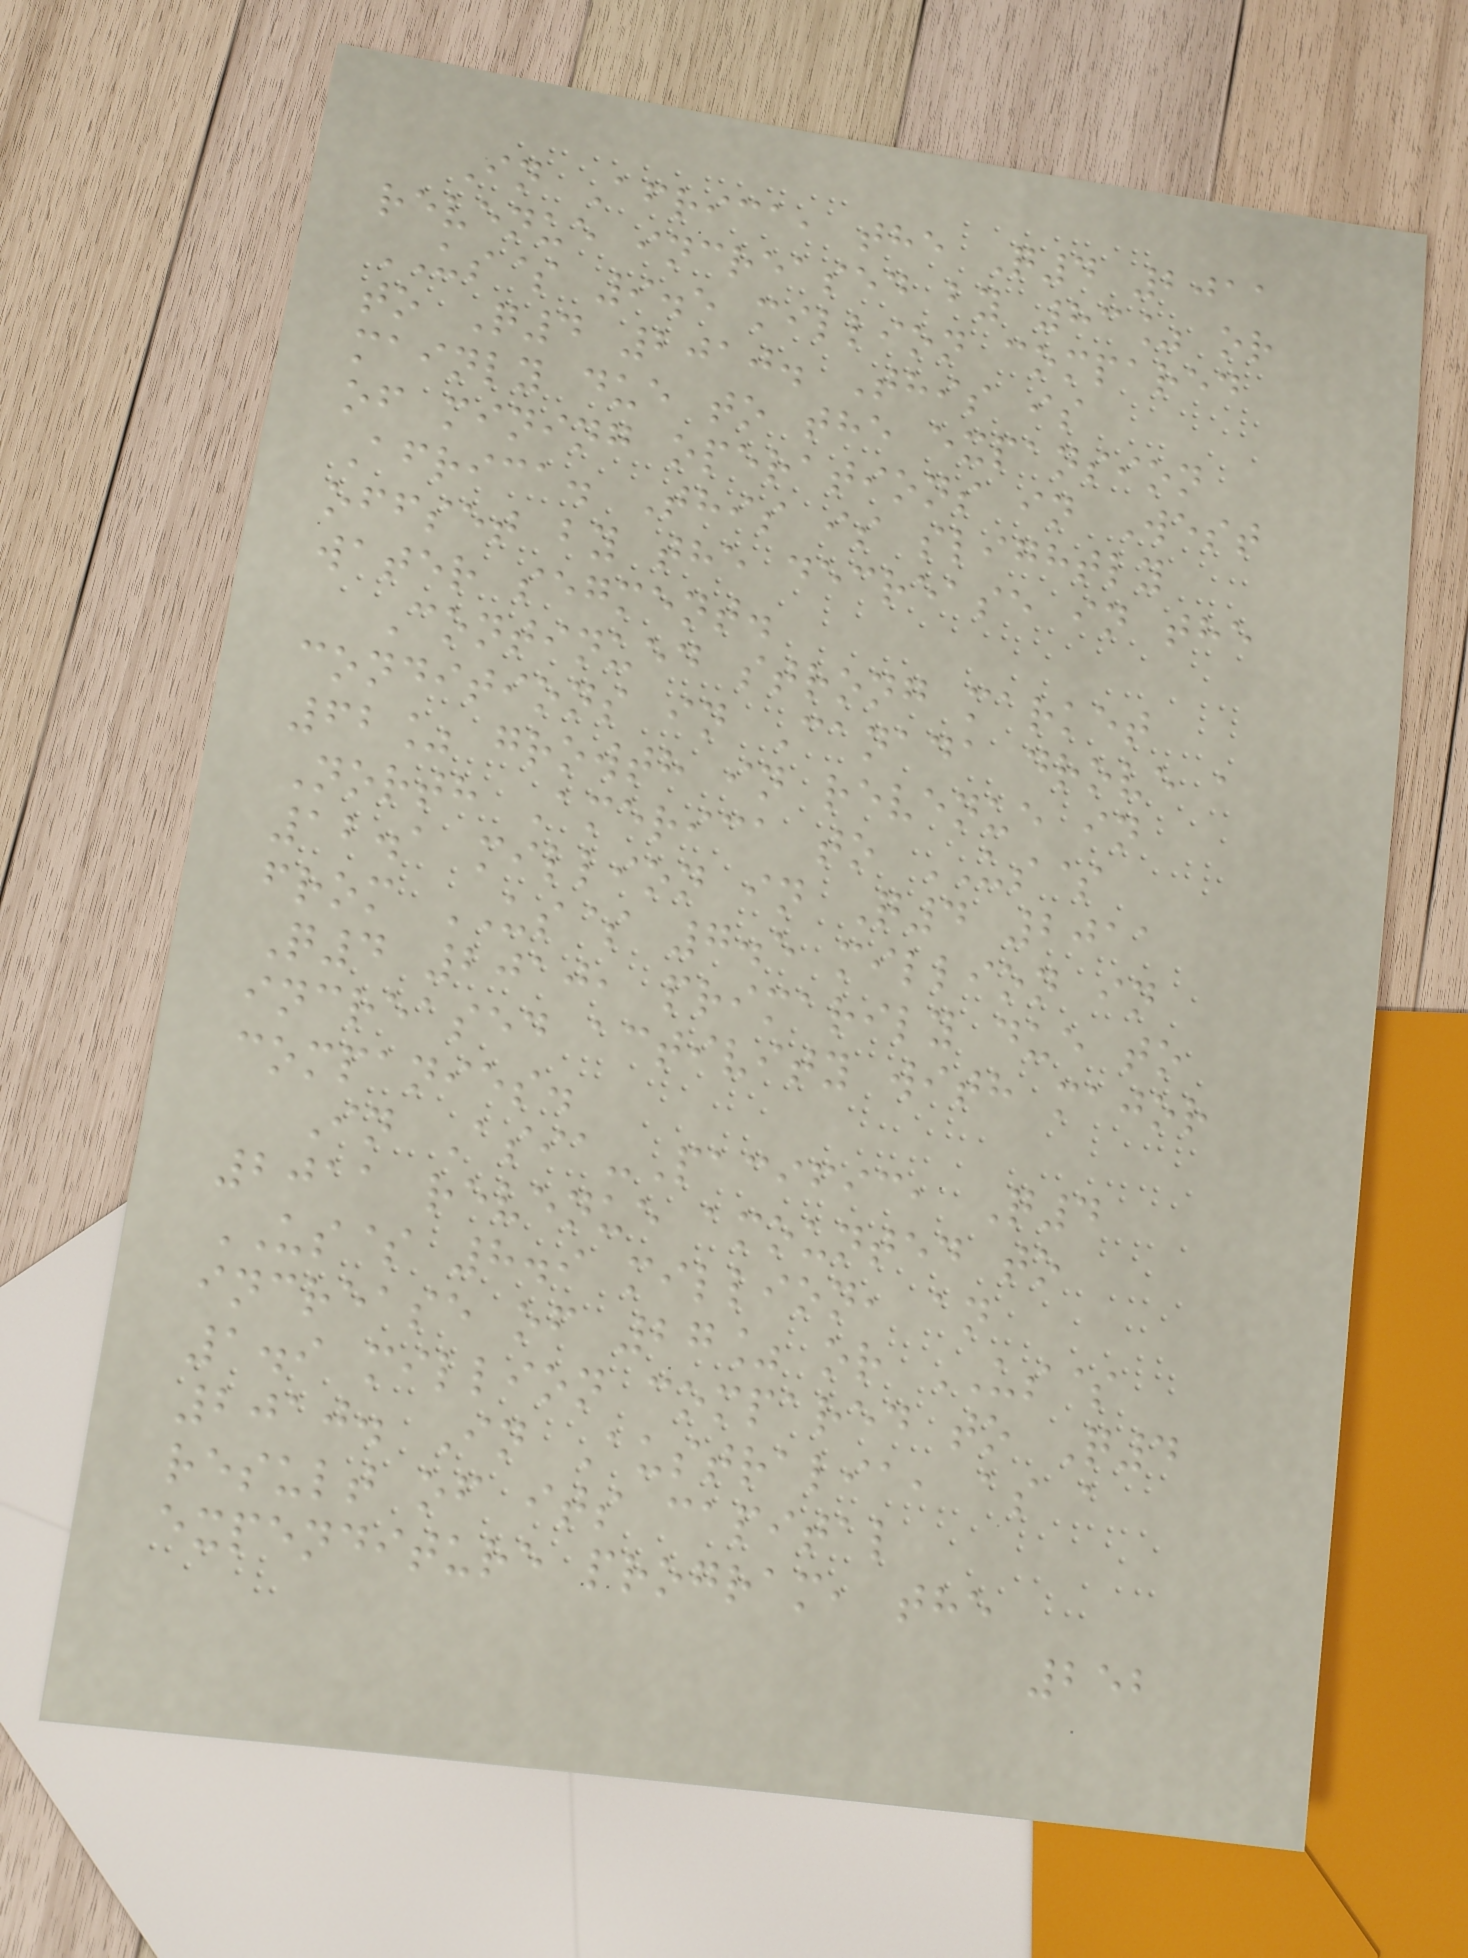In Africa, the Q4 2011
revenue increased by 83% or
US$ 9.5 million compared
to Q4 2010. This is
mainly due to the expansion
of mining operations in West
Africa. This is slightly
offset by the decrease in the
water segment.
Continued strong market
conditions in Canada drove a
62% growth in revenue in
North America to US$
12.1 million in Q4 2011
from US$ 7.5 million in
Q4 2010, primarily due to
increased activity with major
companies.
In Asia-Pacific, Q4
2011 revenue amounted to
US$ 8.9 million, an
increase of 27% or US$
1.9 million compared to Q4
2010. In Australia, as a
result of its capital
expenditure program, the
252
